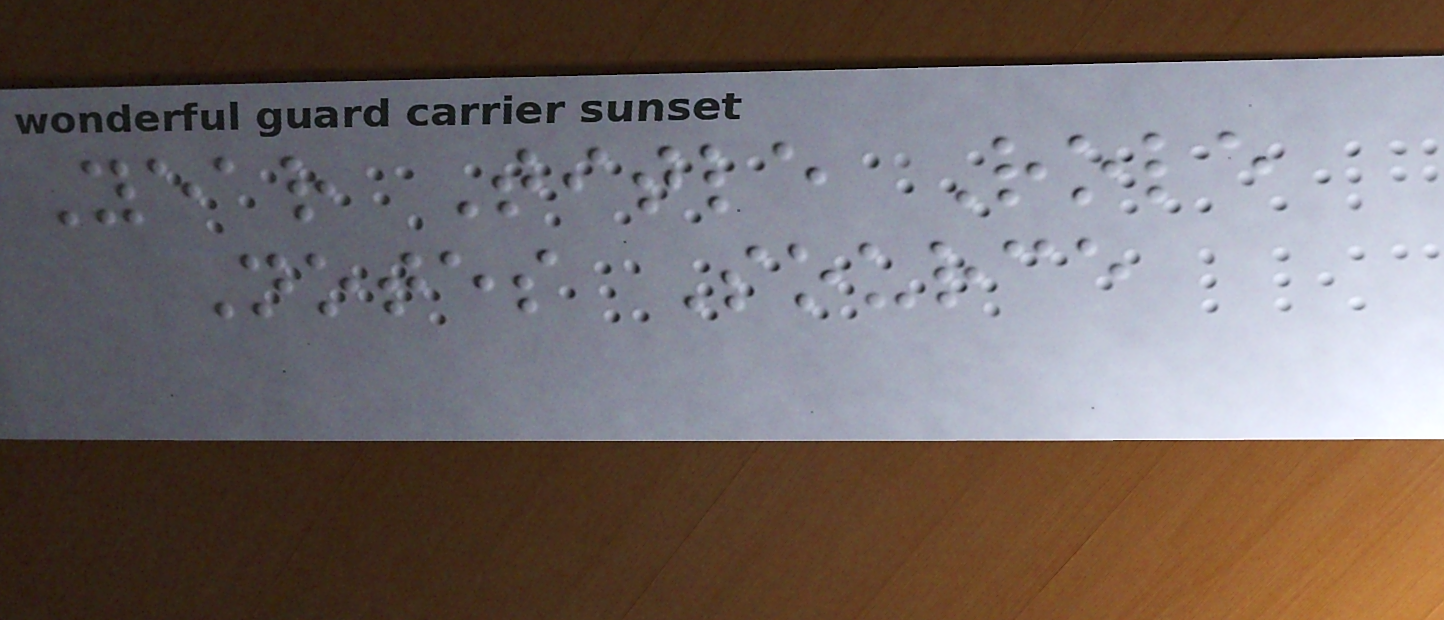Year Title Role
Notes Source
